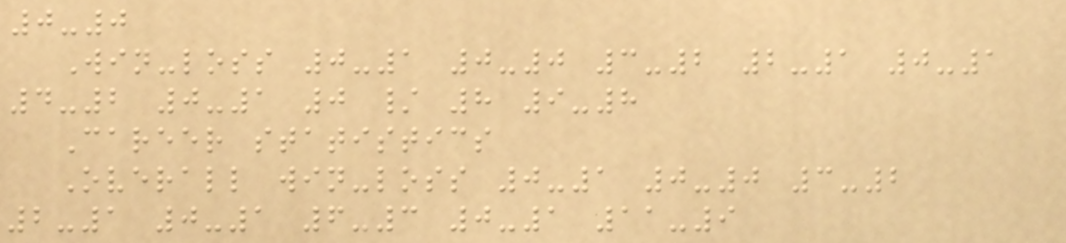0-0
Win-loss 0-1 0-0 3-2 2-1 0-1
4-2 0-1 0 / 8 9-8
Career statistics
Overall win-loss 0-1 0-0 3-2
2-1 0-1 6-3 0-1 11-9
